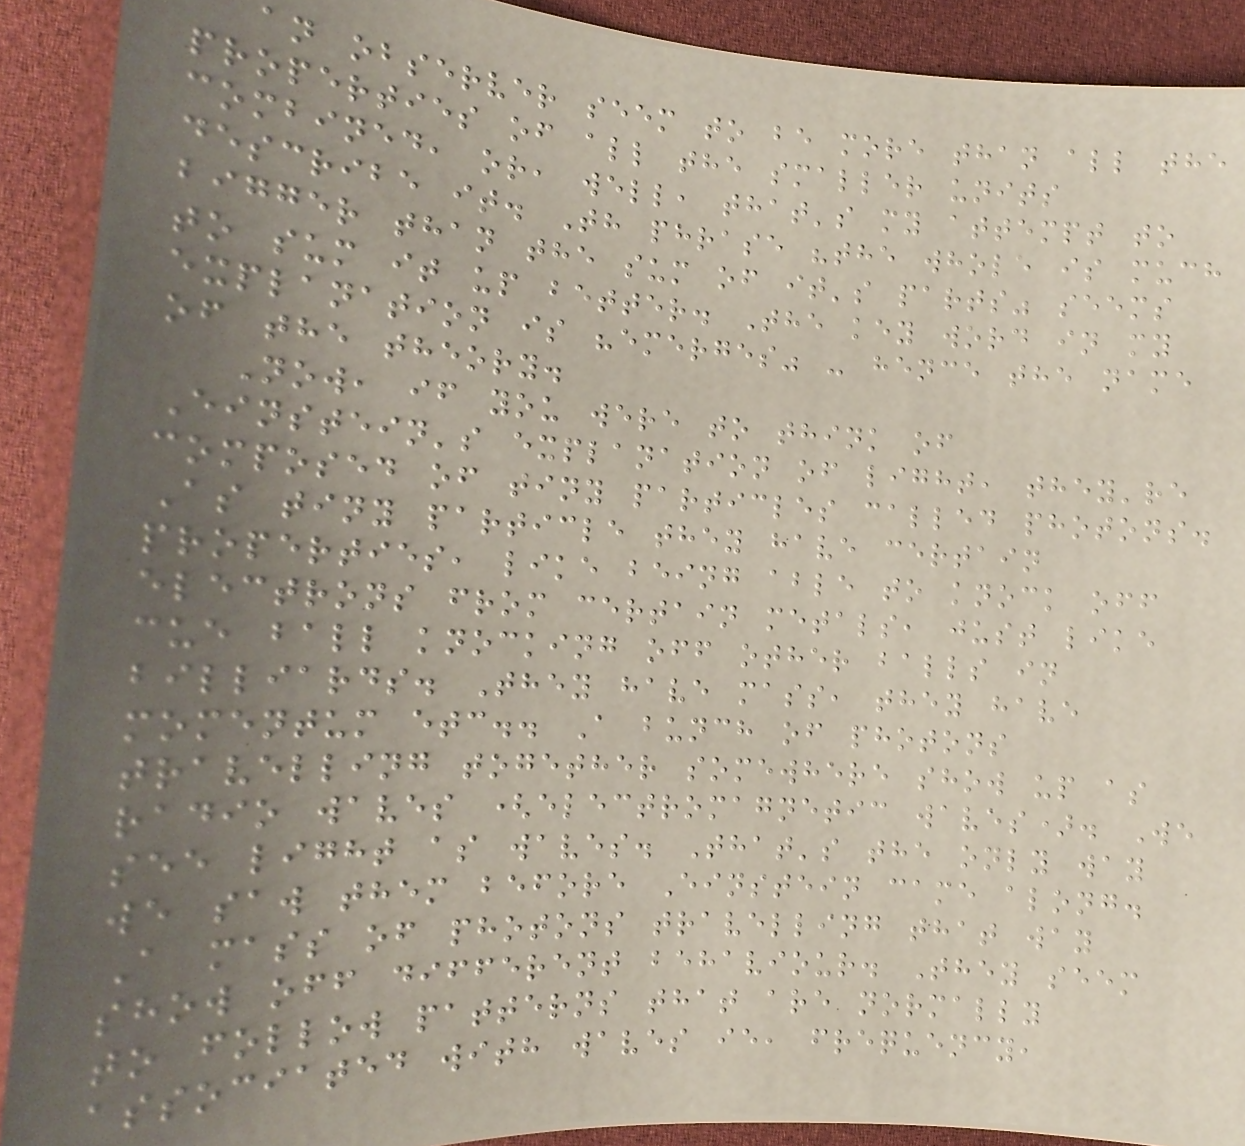an observer seem to be more than all the
properties of all the smaller units
combined, or, well, that's my attempt to
describe it. Th phrase "the whole is much
bigger than the sum of it's parts" seems
to sum it up better. The key word in my
explanation is "emerges" - hence the name
of the theory.
Now, if you were to think of
Einstein's explanation of light, they're
composed of tiny particles called photons.
As tiny particle they have certain
properties, like being able to knock off
electrons from certain metals, just like
cue ball knocking off other balls in
billiards. They have mass, they have
momentum etc.. A bunch of photons
travelling together somewhere show up as
radio waves (electromagnetic waves). We
see light as waves. That's the only way
we saw them before Einstein came along.
A mass of photons travelling that way
show off different behaviour. They seem
to follow patterns that are normally
associated with waves ie, frequency,
